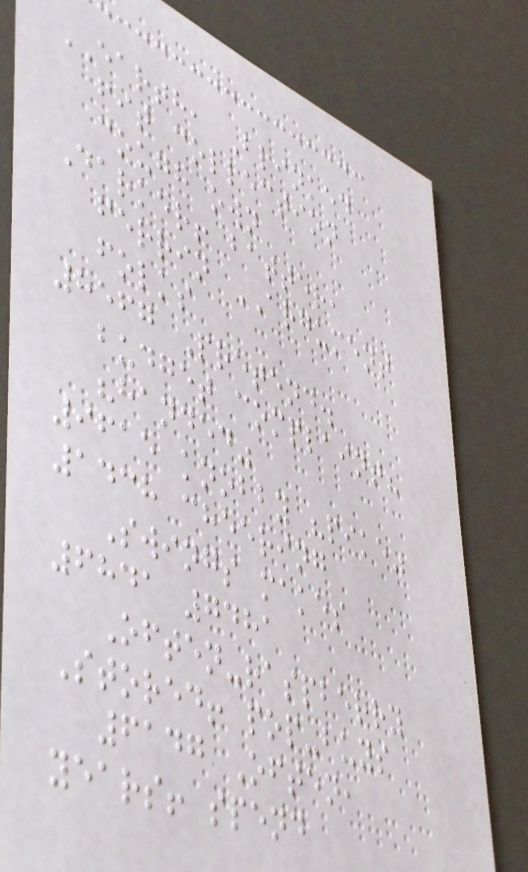EARTH, Blinked
fit collection
cough own
Darker! batter,
ferrin ARGUMENT
folks
8567 Pretend.
budget complaint?
"handed"
9615 knobby "pike"
1438 cheering
Swings makes
6841 7481
Often-raspberry
Stored! pop-buys
6147 Often,
years! spend
